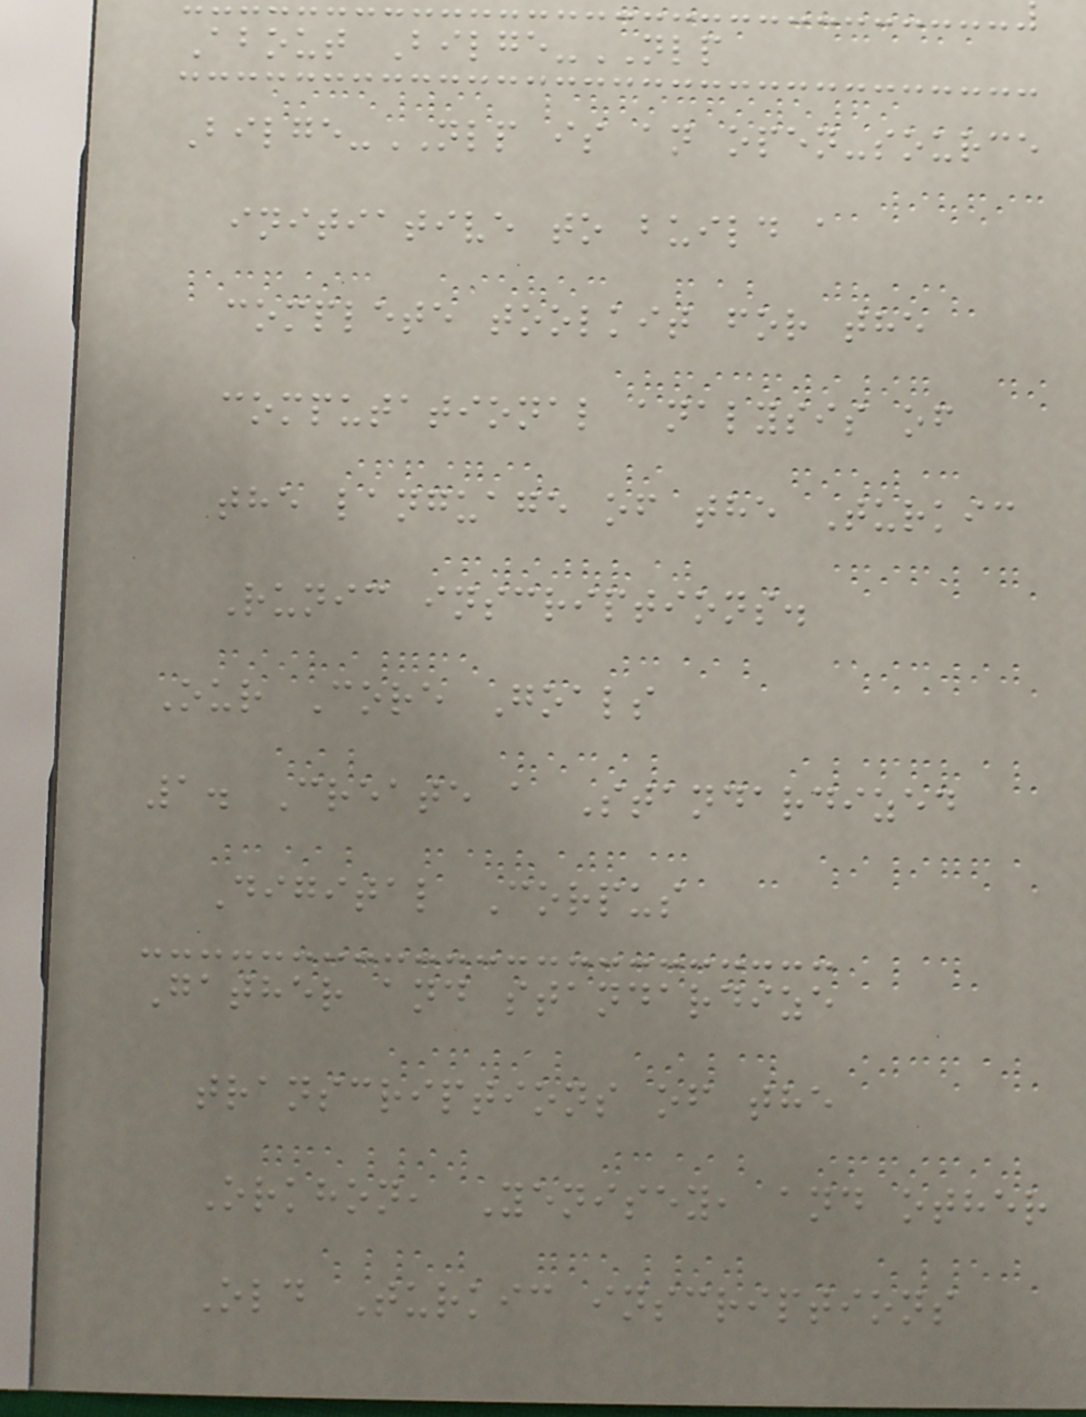About Bilge-NLP
Bilge-NLP is an open-source
initiative to build a
complete toolkit for the
computational analysis of
the language of the Turkic
Runic inscriptions.
Our Core Goals
1. Create a Standardized
Digital Corpus
Gather and standardize
transcriptions of the
Orkhon, Yenisey, and other
Old Turkic inscriptions
